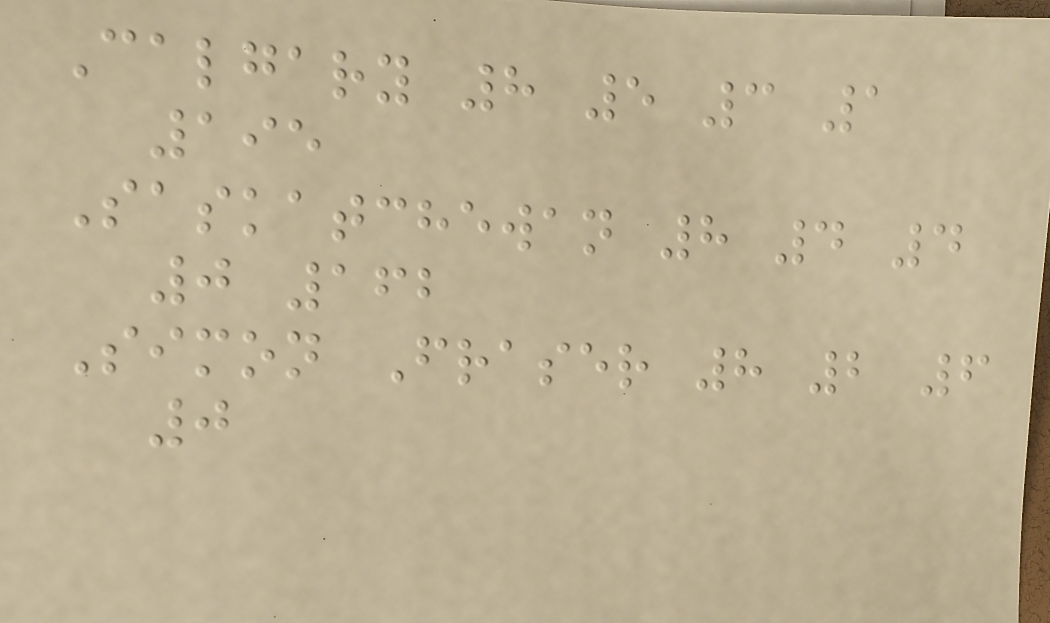Calgary 8 5 3 1
195
Saskatchewan 8 4 4
0 162
Simon Fraser 8 2 6
0
